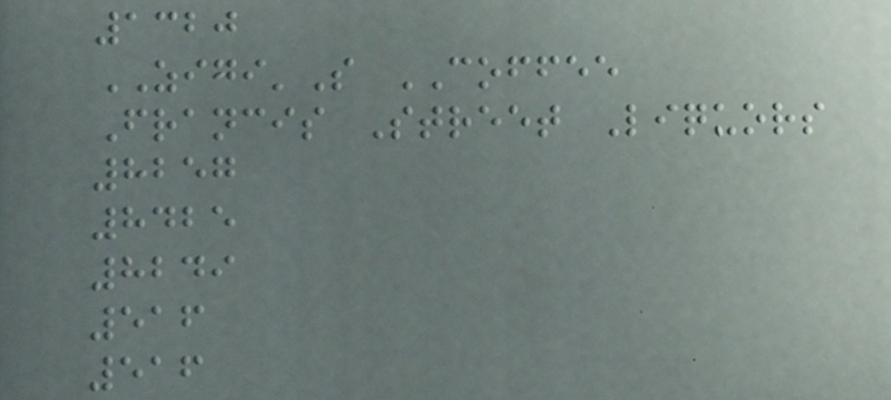1320
ZIGI'S COFFEE
Francis Street Liquors
8257
8425
8249
516
516
